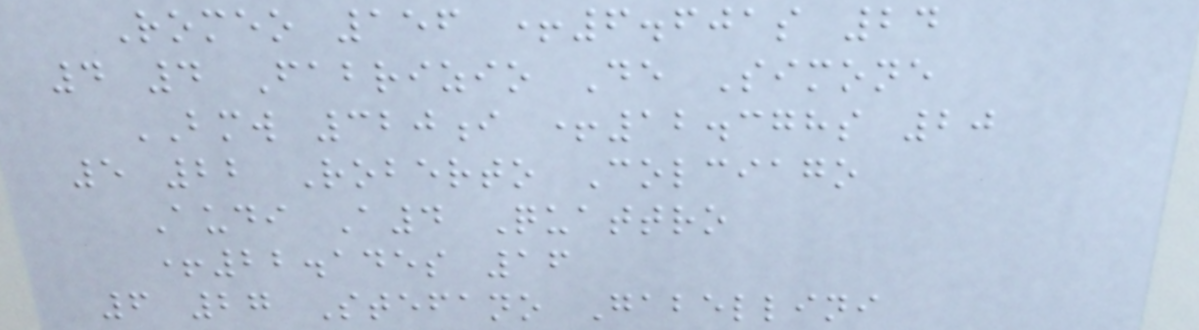Romeo 156 +6.601s 24
4 4 Fabrizio De Simone
BMW 320i +12.378s 20
5 22 Roberto Colciago
Audi A4 Quattro
+22.145s 16
6 27 Stefano Gabellini
